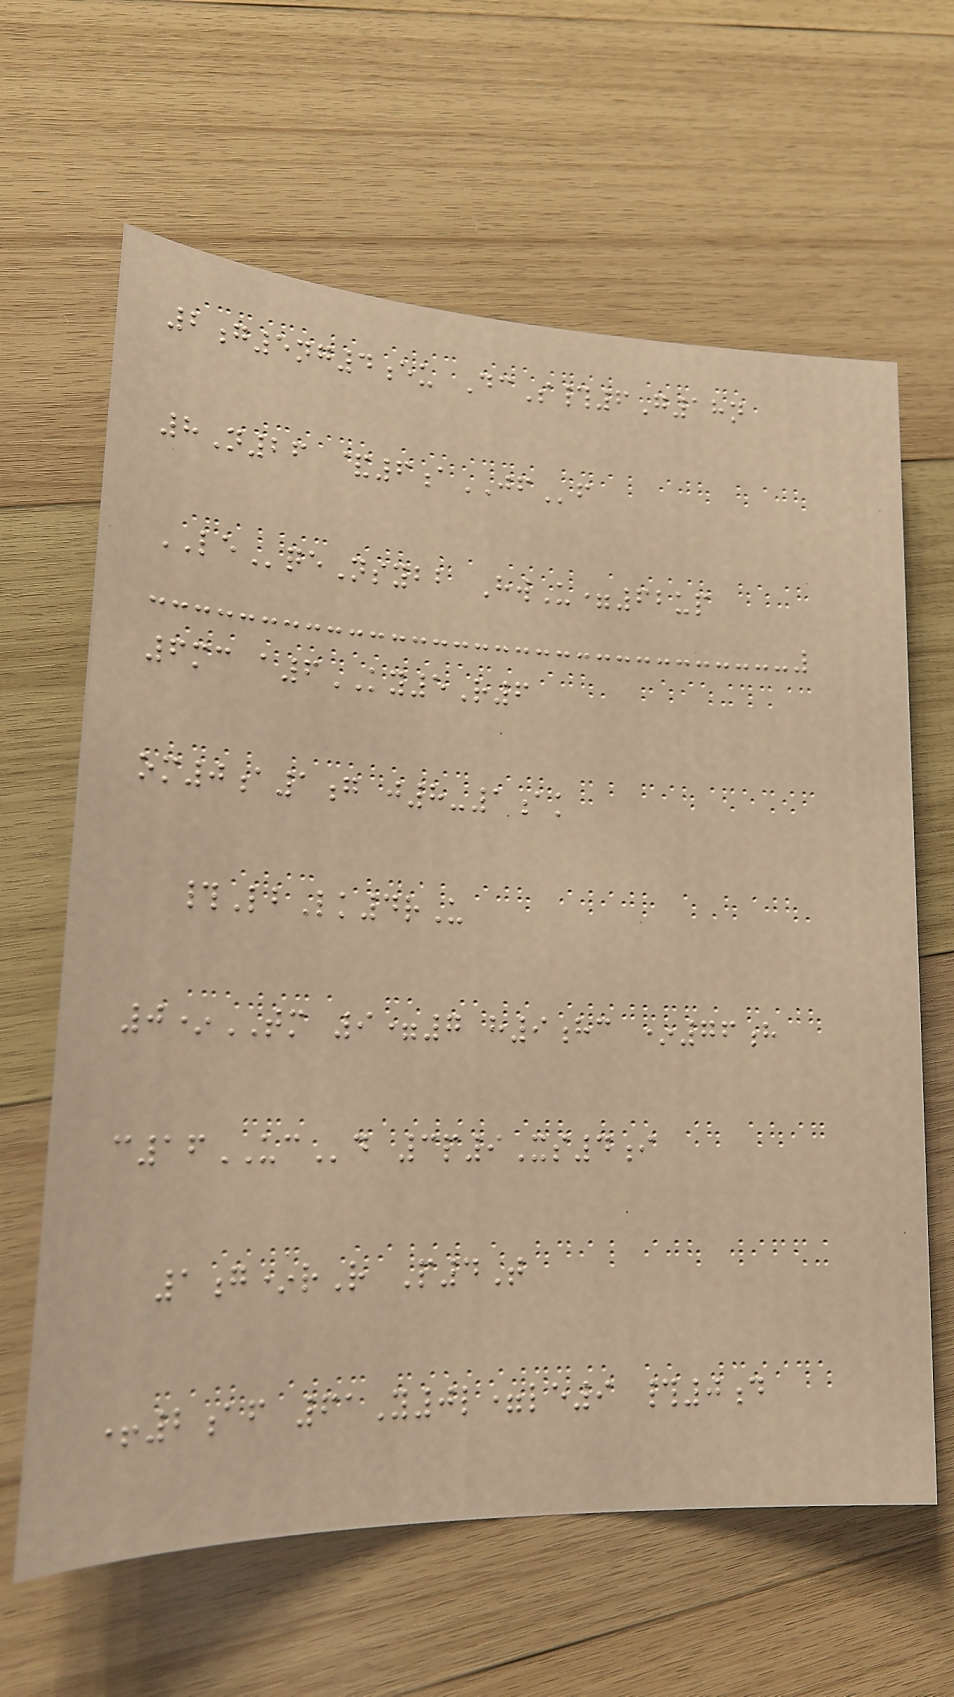2g5ng4eu DcS#6G18n
8N26 &6aJFf
LEqeNsybb HwU=62up
6mc a6KY5R6
om0a1g j8-1ak
#LbLk4rU
0*TM 9=7 h9hc *76h
c16UCd 3p9Xs4i
1g*rR P4T
+2af 61Y0l=le9 #0d
